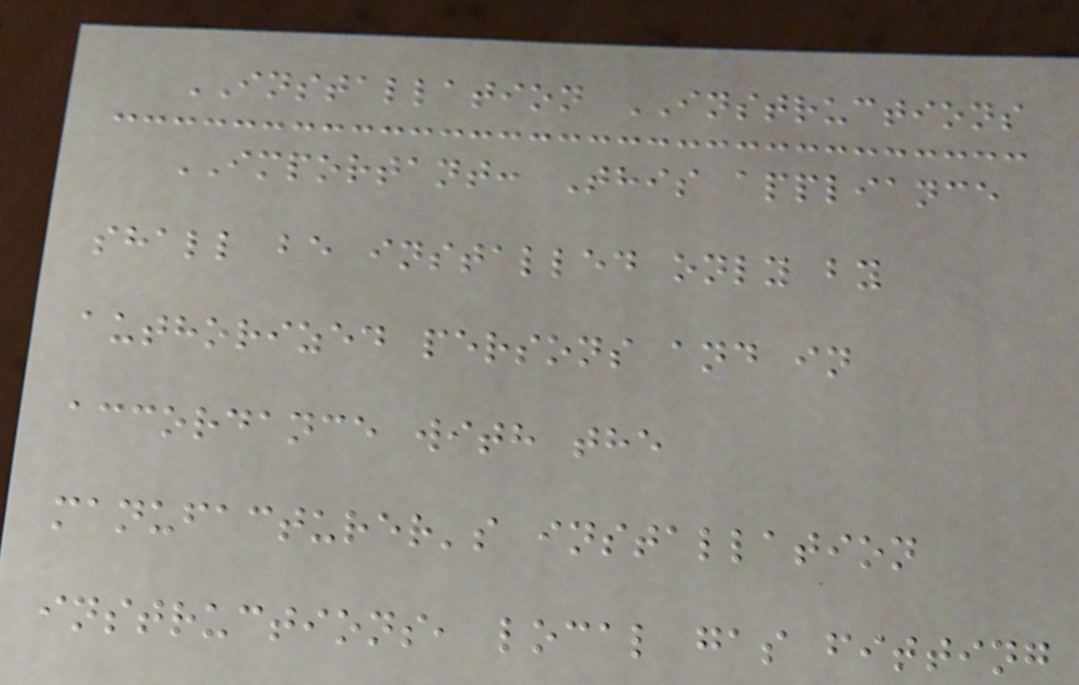INSTALLATION INSTRUCTIONS
IMPORTANT: This appliance
shall be installed only by
authorized persons and in
accordance with the
manufacturer's installation
instructions, local gas fitting
